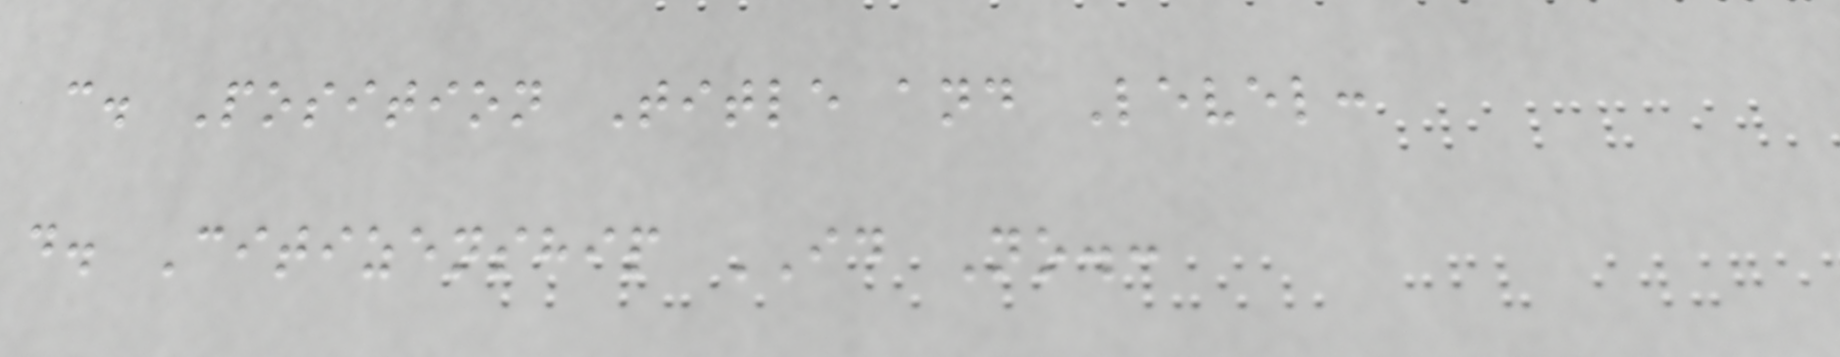c. Position Title and Level:
d. Citizenship ID No.:
